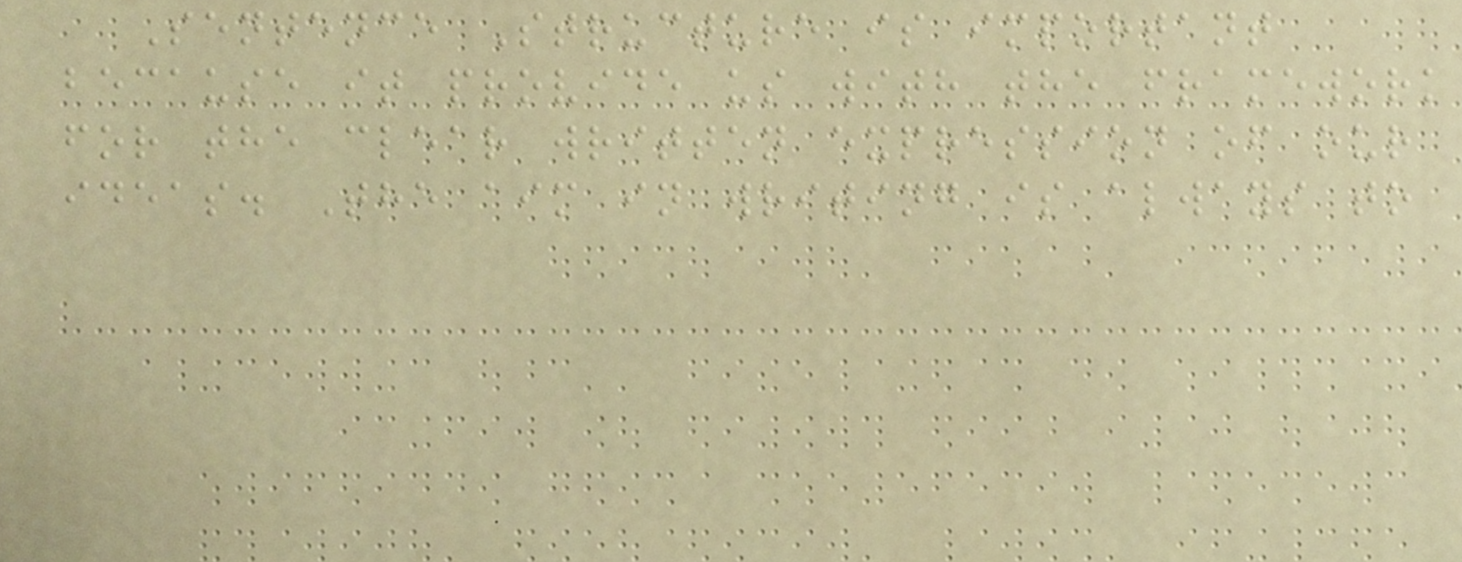Sentence Structure is important
because it provide us with the framework
for the clear written expression of our
ideas. The aim in writing is always to
